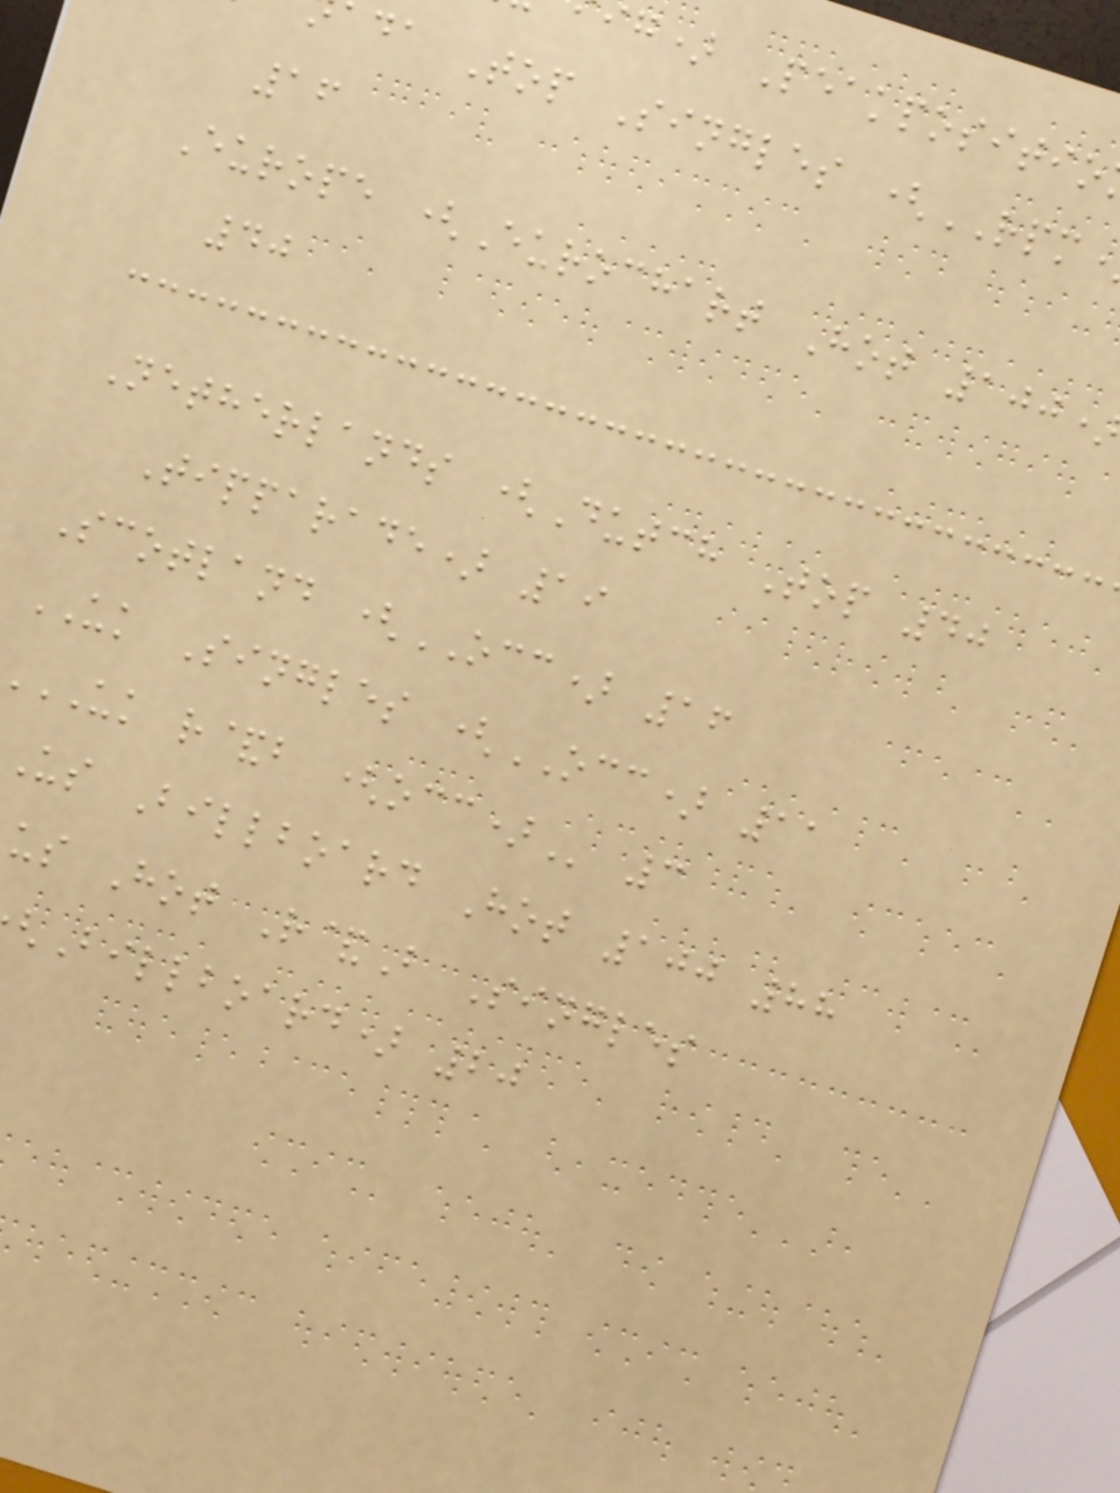g) Peakpositio
ada Top Singles (RPM
16
Europe (Eurochart Hot 100
40
Netherlands (Dutch Top 40
Tipparade) 19
Scotland (OCC) 16
UK Singles (OCC) 11
UK r&b
us Billboard Hot 100 88
us Hot R&B Singles
Billboard) 20
